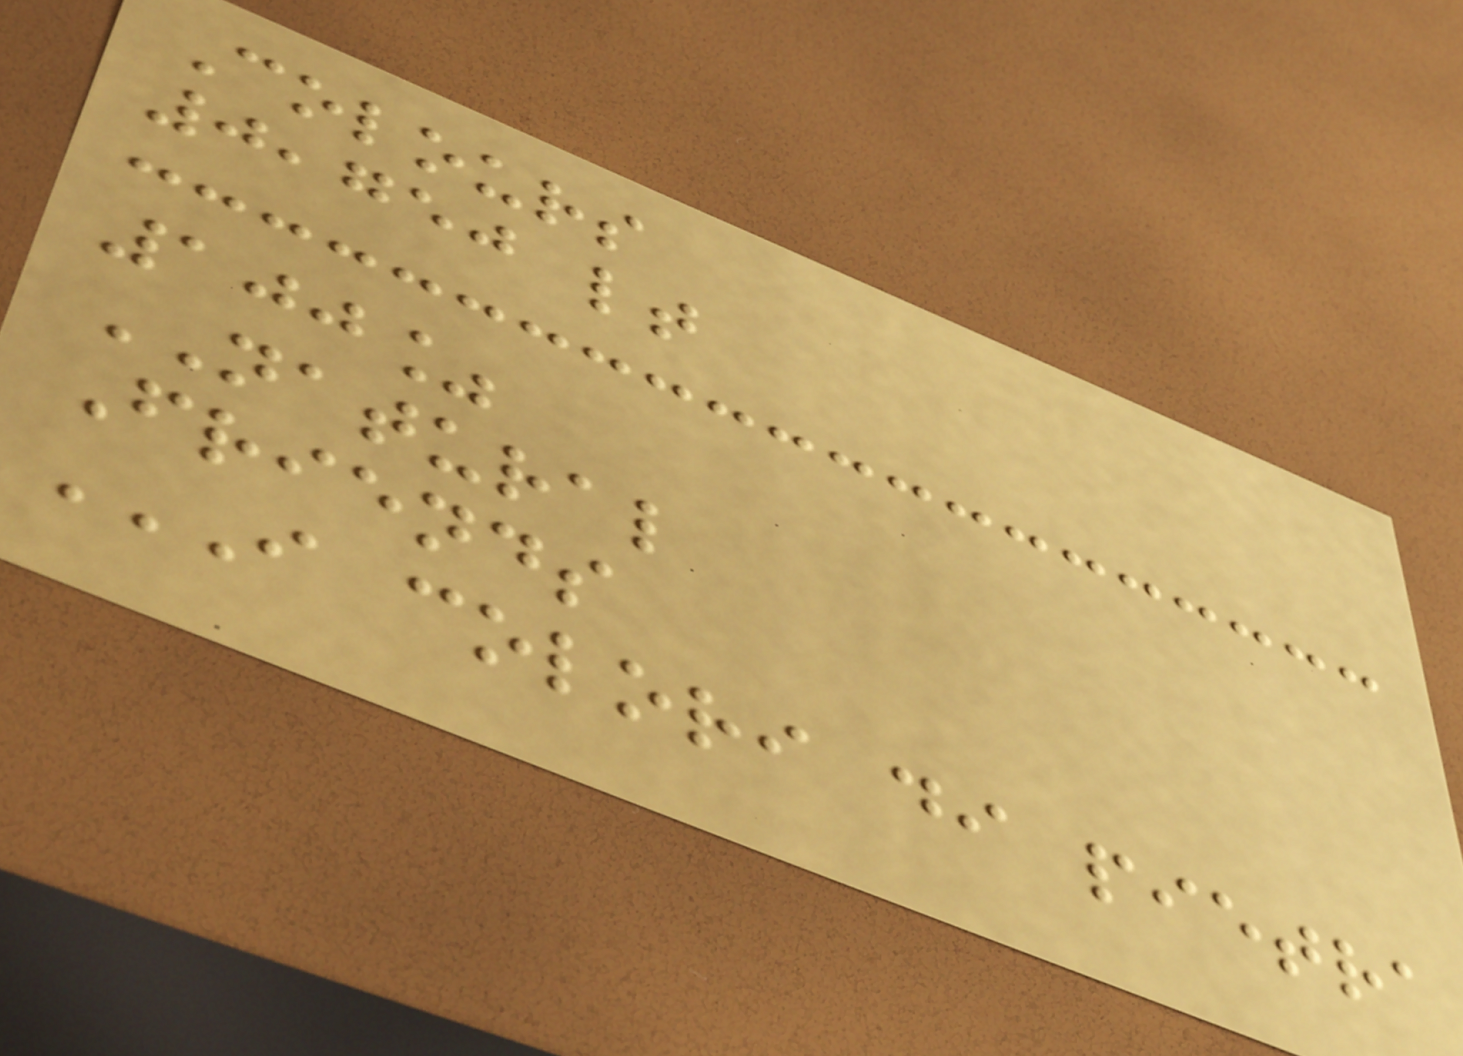Colours
0,750 lt
100%
NATURAL
Friends
I COLORI DI PIETRA
